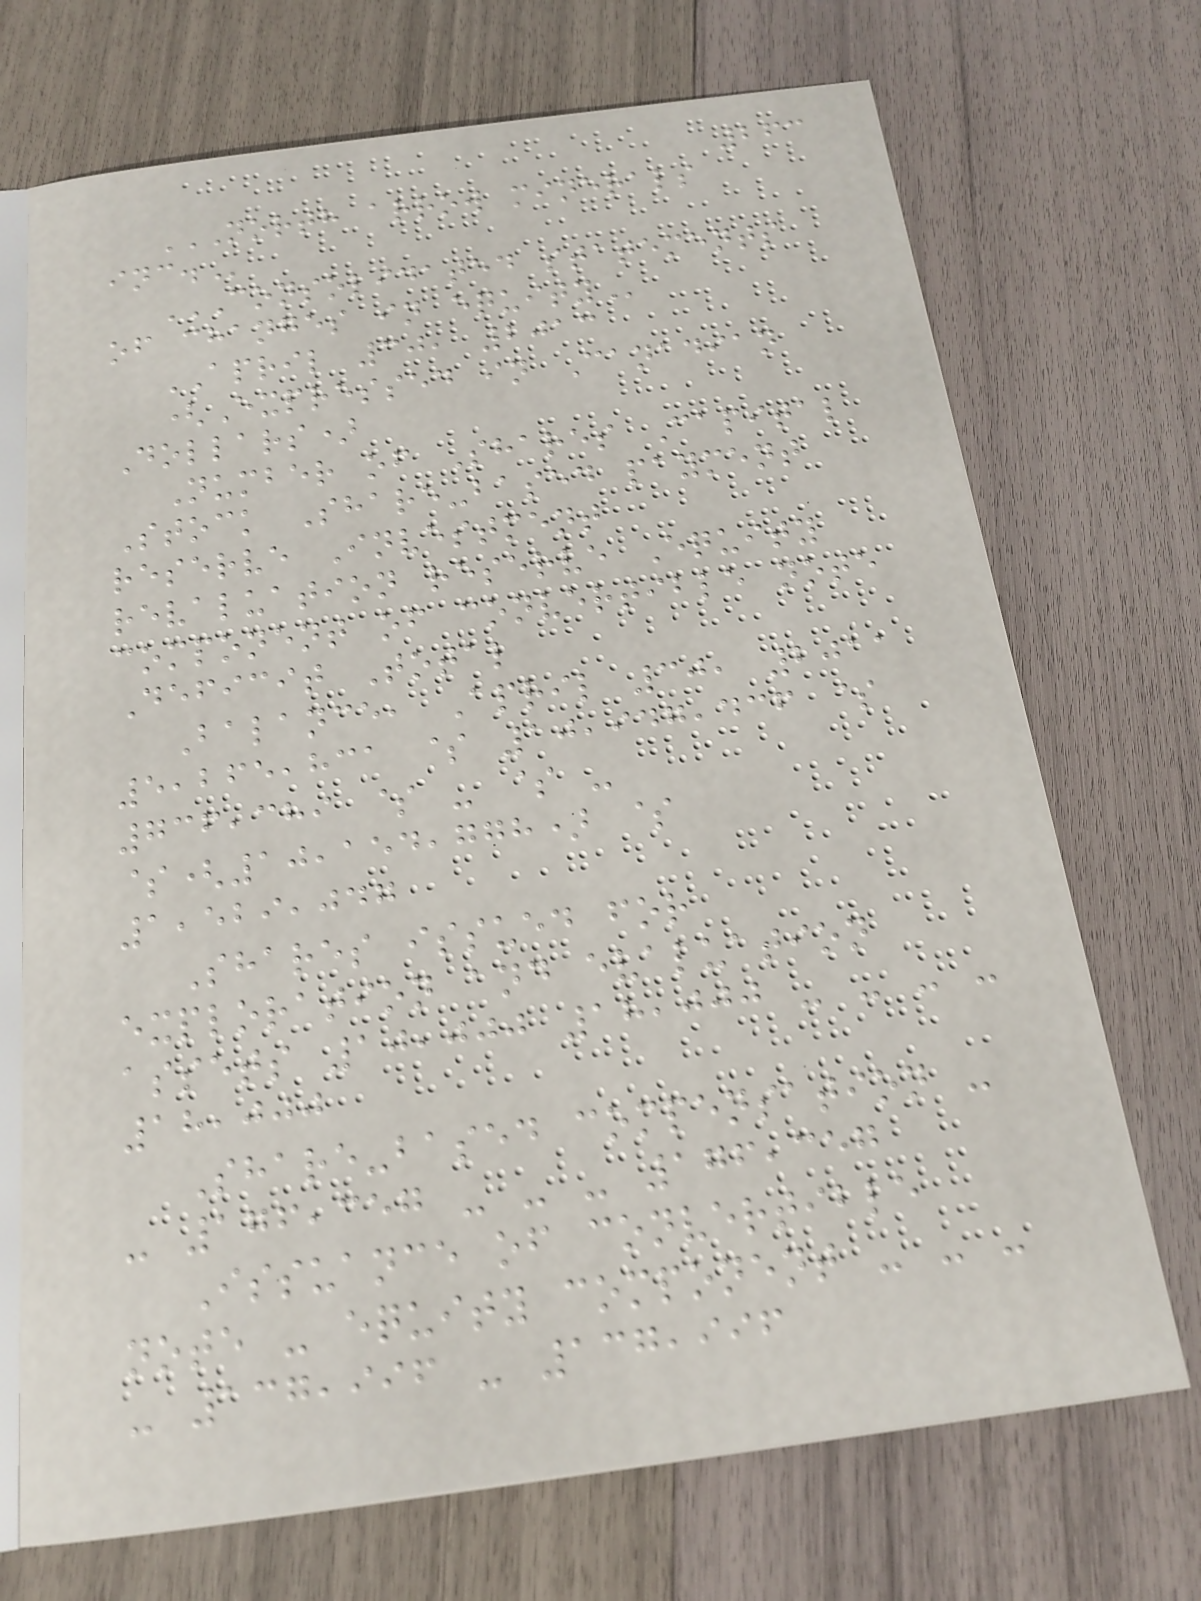263
NORTH ARROW MINERALS
INC.
CONSOLIDATED STATEMENTS
OF CHANGES IN EQUITY
APRIL 30, 2013
(Expressed in Canadian
Dollars)
Number of Shares Capital
Stock Share-based payment
reserve Investment
revaluation reserve Equity
component of convertible note
Deficit Total
Balance, April 30, 2011
5,265,831 $ 10,947,436 $
736,389 $ - $ -
$(10,154,778) $
1,529,047
Shares issued for
exploration and evaluation
assets 10,000 18,000 - - - -
18,000
Share-based compensation -
- 176,357 - - - 176,357
Issuance of convertible
note - equity component - - -
- 137,996 - 137,996
